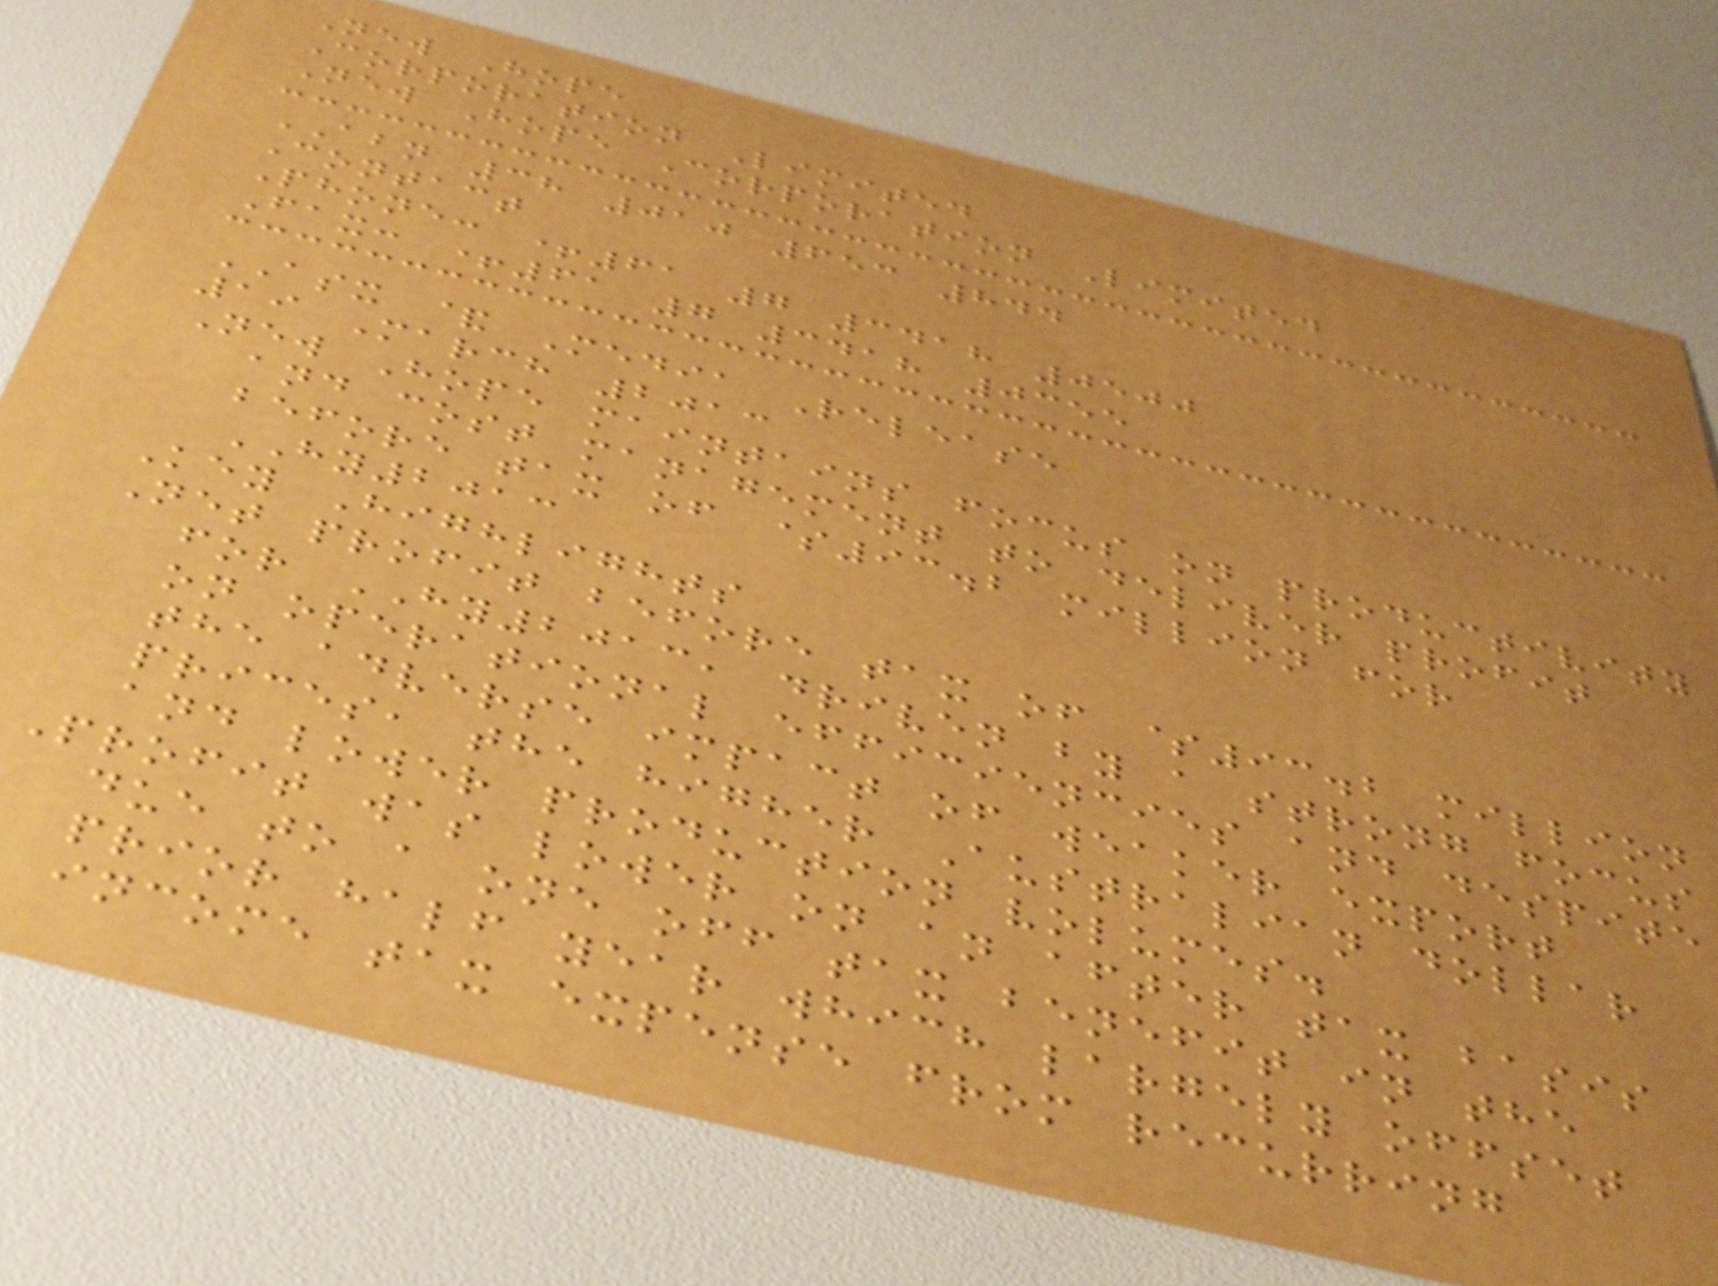New Hope
Corporation Limited
New Hope Corporation Limited
ABN 38 010 653 844
Contact
Phone: +61 7 3418 0500
Fax: +61 7 3418 0355
ASX & Media Release
19 March 2013
New Hope maintains focus on productivity
and cost management to deliver profit
before tax of $93.2 million for
HY2013
Key Highlights
Net profit before tax of $93.2 million
for HY2013, driven by a strong focus
on operational efficiencies and despite
the adverse impact of weaker export
prices, the higher Australian dollar
and lower production volumes.
Profit was lower on an after tax basis
due to a one off tax benefit in the
prior half year which largely offset
income tax expense from recurring
